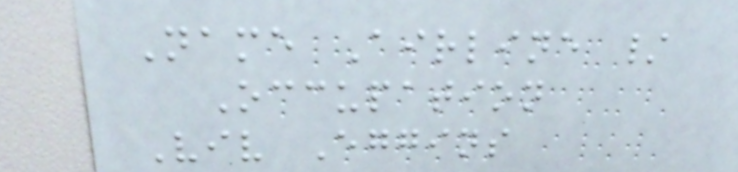Name Airline /
Occupation
Viv Eggins
